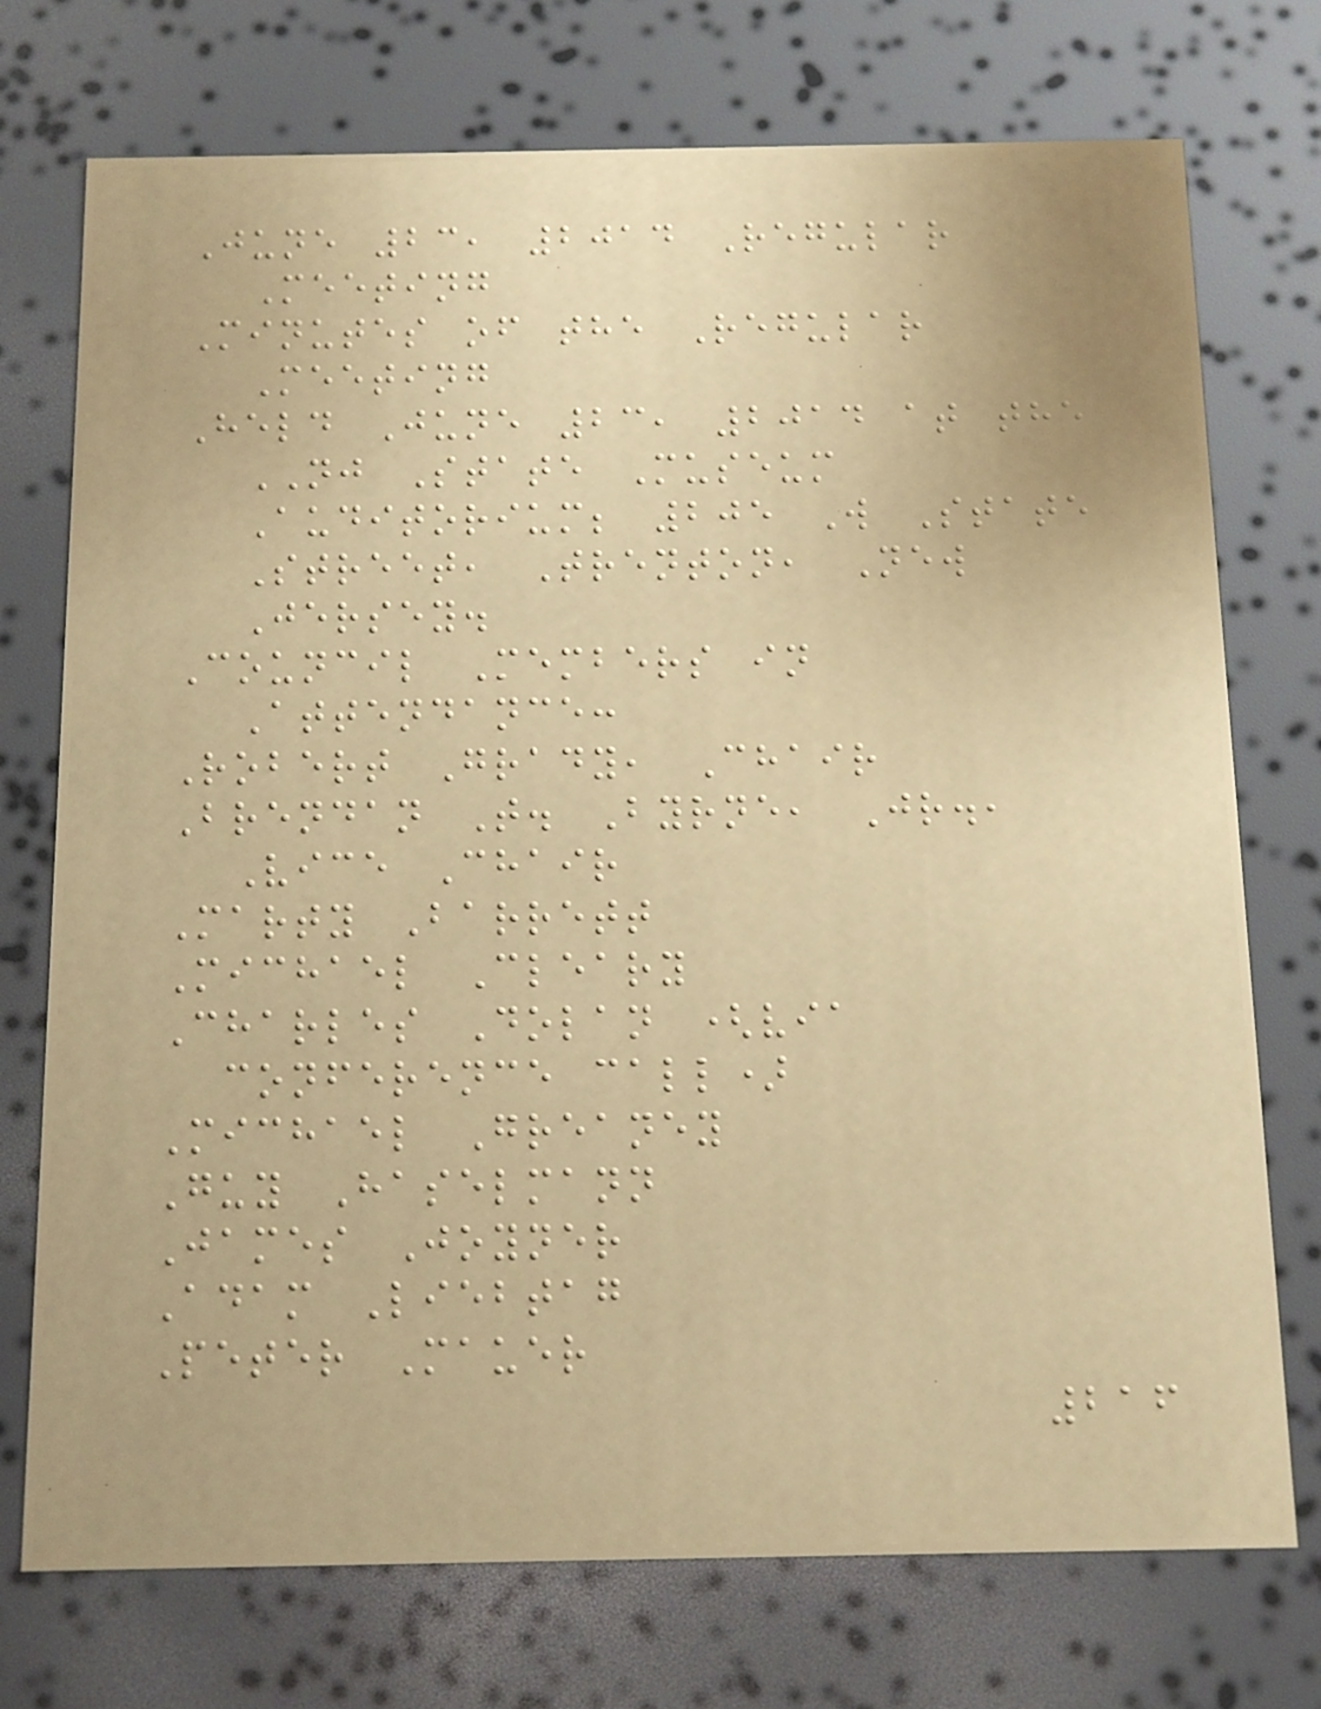June 23, 2014 Regular
Meeting
Minutes of the Regular
Meeting
Held June 23, 2014 at the
NJ State Museum
Auditorium; 205 W State
Street, Trenton, New
Jersey.
Council Members in
Attendance:
Robert Grady, Chair
Brendan T. Byrne, Jr.,
Vice Chair
Marty Barrett
Michael Cleary
Charles Dolan (via
conference call)
Michael Greaney
Guy Haselmann
James Joyner
Adam Liebtag
Peter Mauer
216
